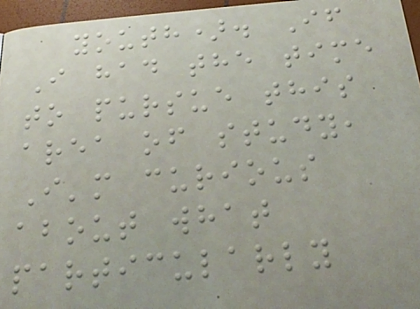youth). If
I had the time
to pursue this
area of study,
I'm curious
about what
particularly
